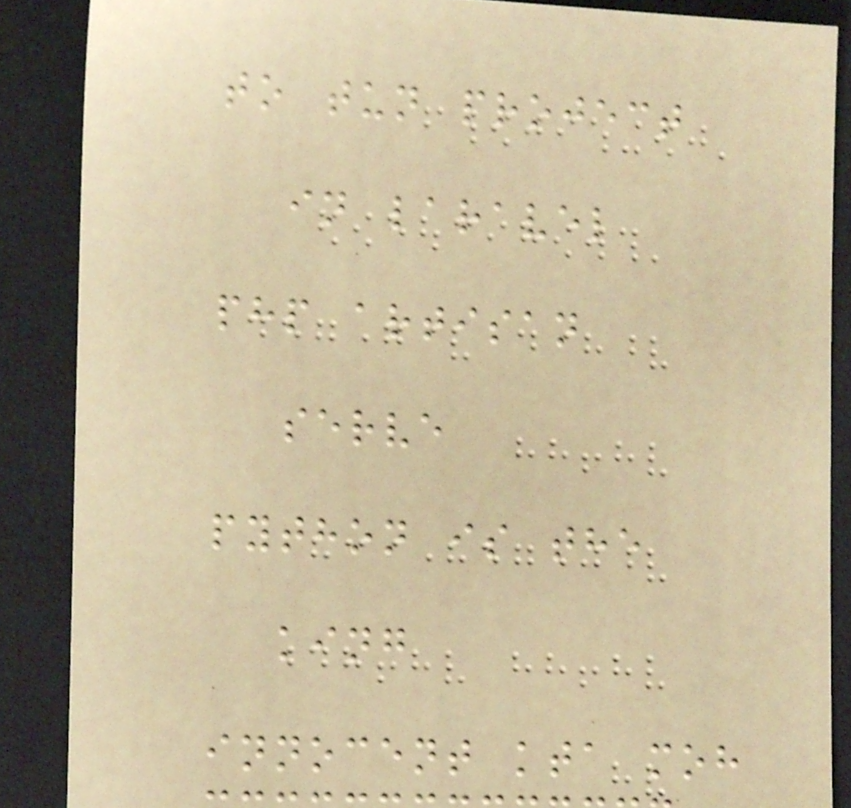to tun project
in laravel
php artisan
serve
python is the
king
innocent kta moh
